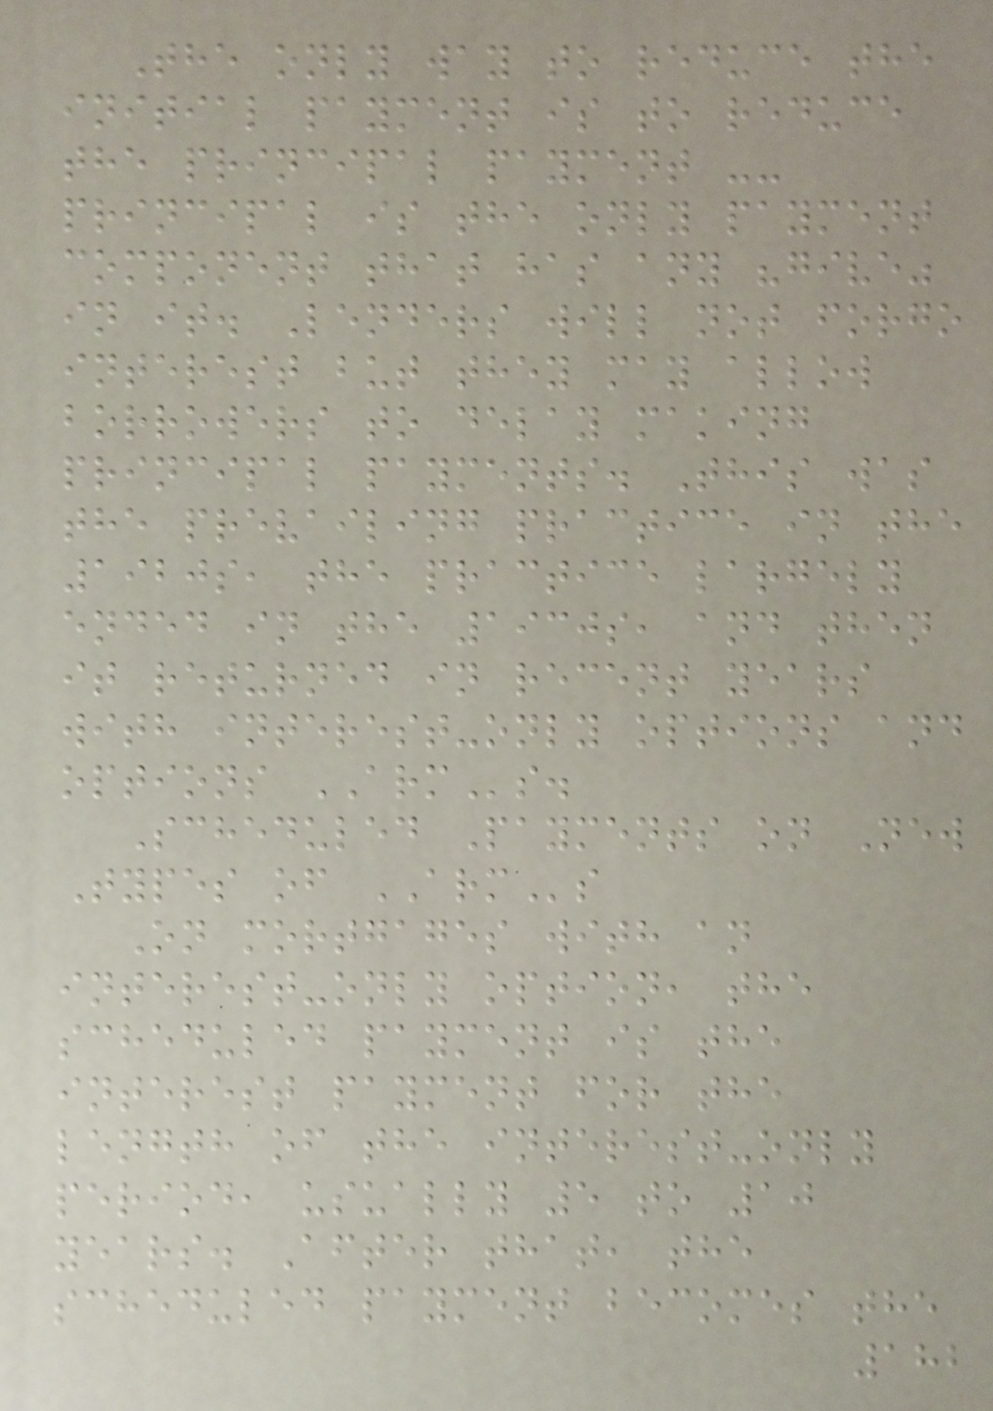The only way to reduce the
initial payment is to reduce
the principal payment --
principal is the only payment
component that has any "give"
in it. Lenders will not forgo
interest but they may allow
borrowers to delay making
principal payments. This was
the prevailing practice in the
1920s, the practice largely
ended in the 1930s, and then
it returned in recent years
with interest-only options and
options ARMs.
Scheduled Payments on New
Types of ARMs
On mortgages with an
interest-only option, the
scheduled payment is the
interest payment for the
length of the interest-only
period, usually 5 to 10
years. After that, the
scheduled payment becomes the
182
